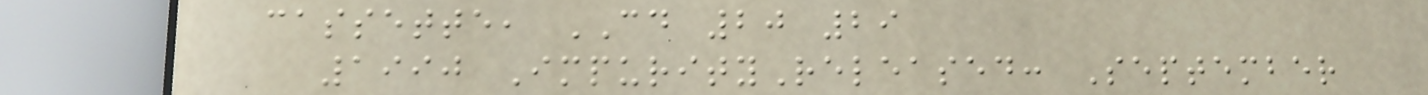cassette, CD 20 29
1990 ImpurityReleased: September
